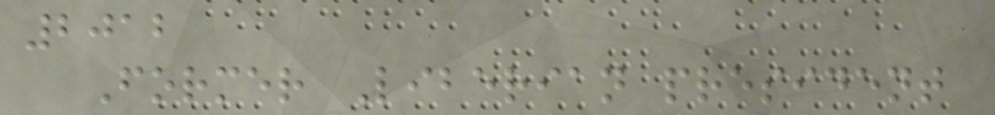2012
Former Liberian president
